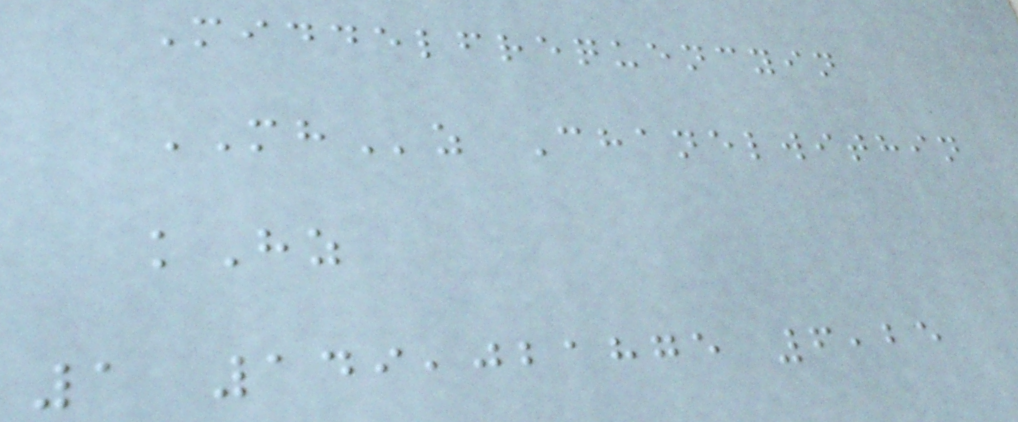Middelfrequencyin
MHz Chanelwithin
kHz
1 149,021875 6,25
